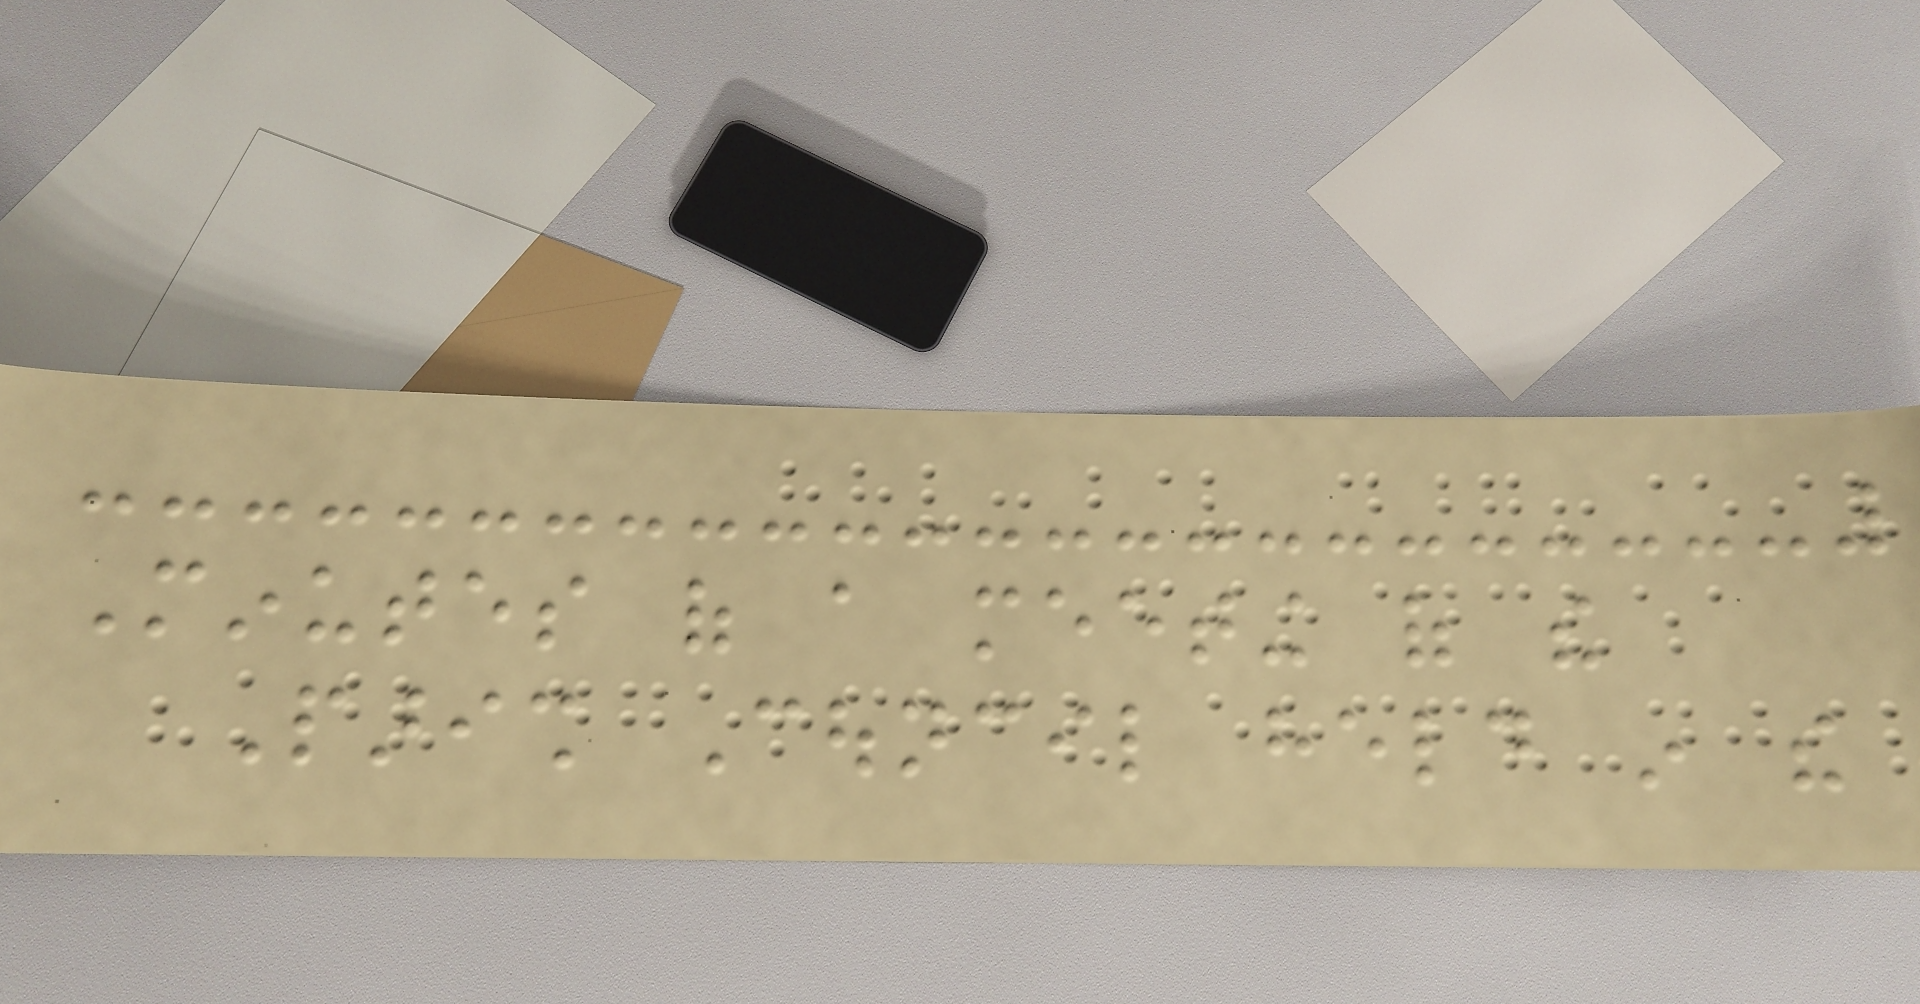Minutes of a meeting of the
Parish Council held in the
